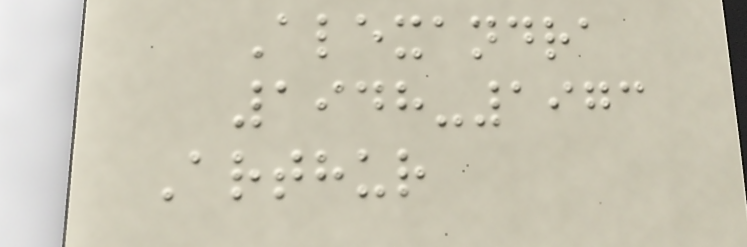Alexandra
1948-1973
Arthur
